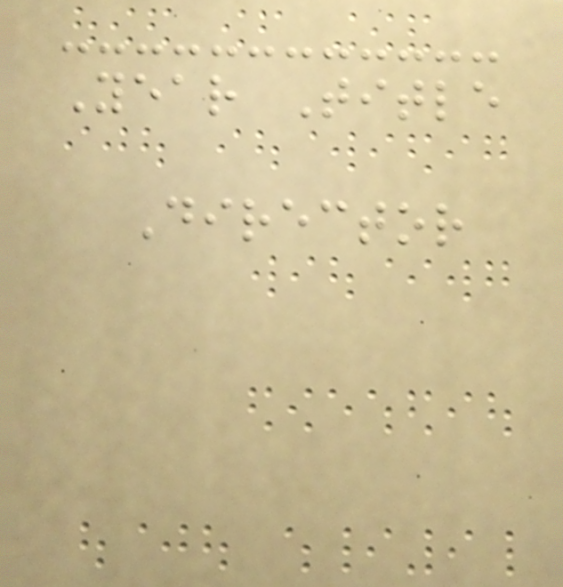Year Title
Director
